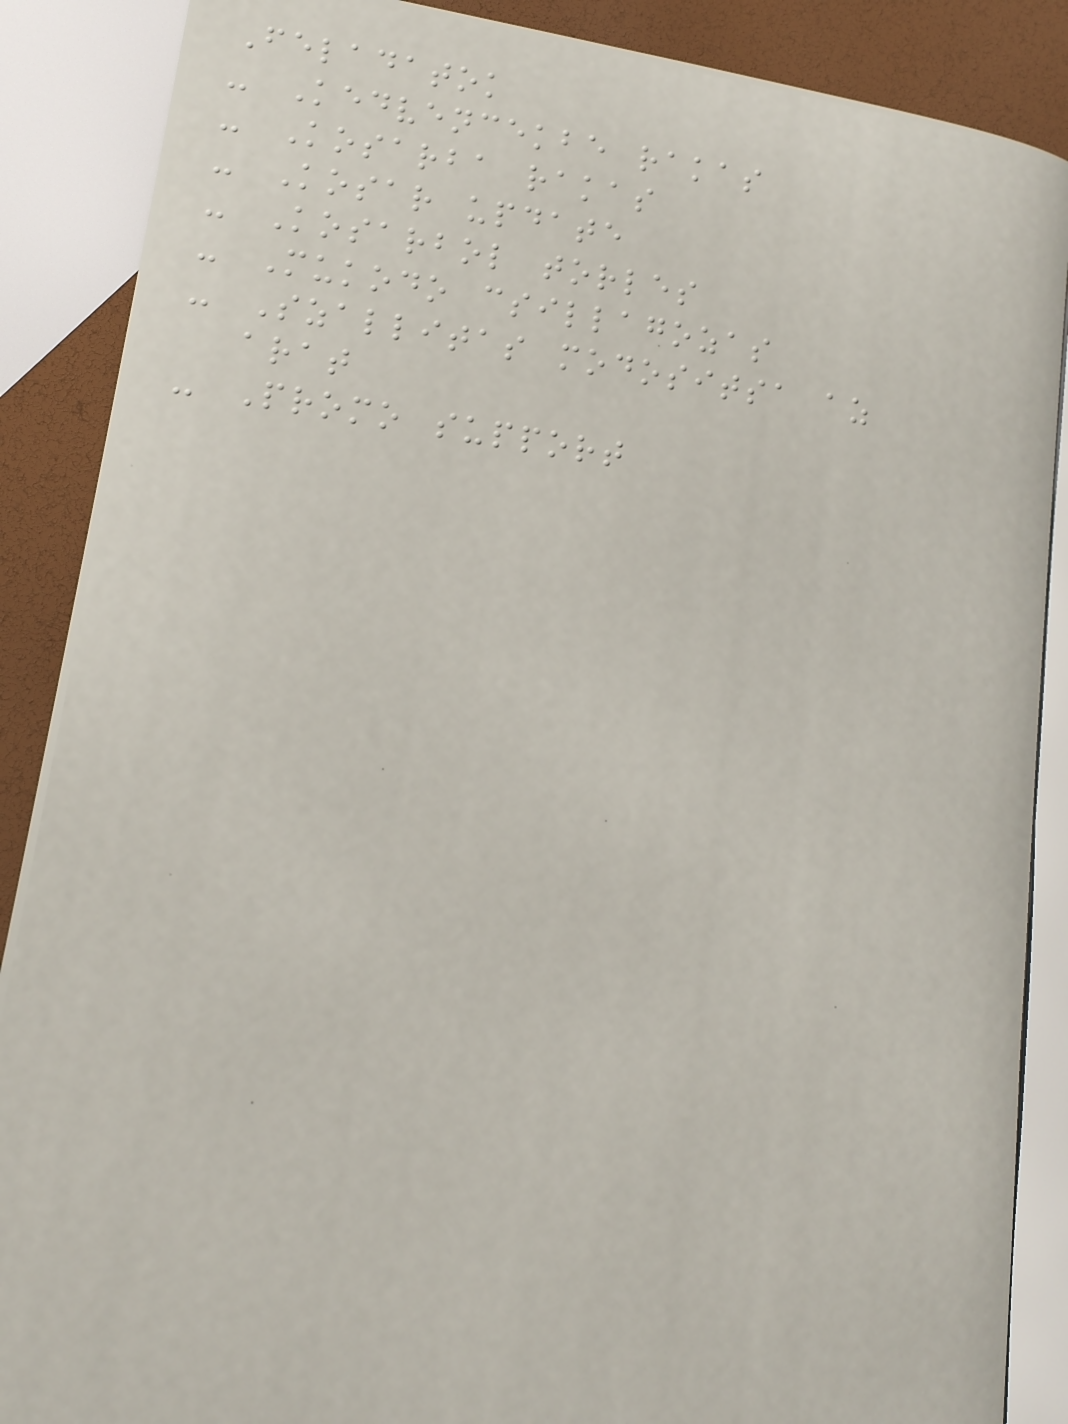Feladatok
- Kedvencekbe rakas
- Kosarba rakas
- Kosar update
- Kosarbol torles
- Mukodo csillagozas
- Szallitas modositsa az
arat
- Promo support
